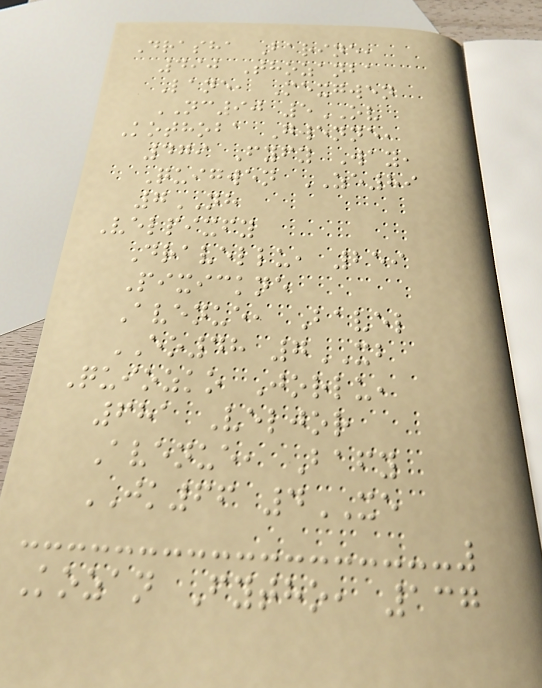Drasha Barine,
490 Thozanba
Lane, Mexgwen
NC90 5OV
Kothoba Gwenne,
479 Fyfy Way,
Quigwen ZE89
7NH
Velpixfy
Dravellu, 259
Pixickne
Avenue, Bavel
EO48 7XB
Quiozko Jorlu,
681 Veljor
Avenue, Bafy
JK66 4XE
Kozan Fytho, 137
